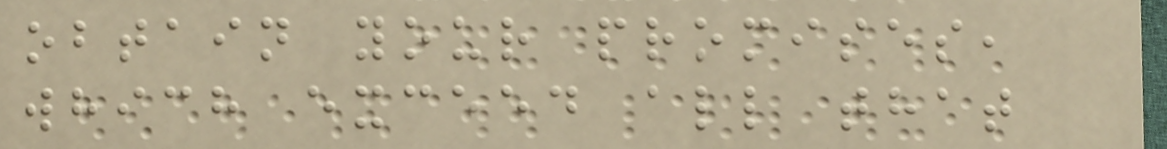obtain your promises,
which exceed all that
